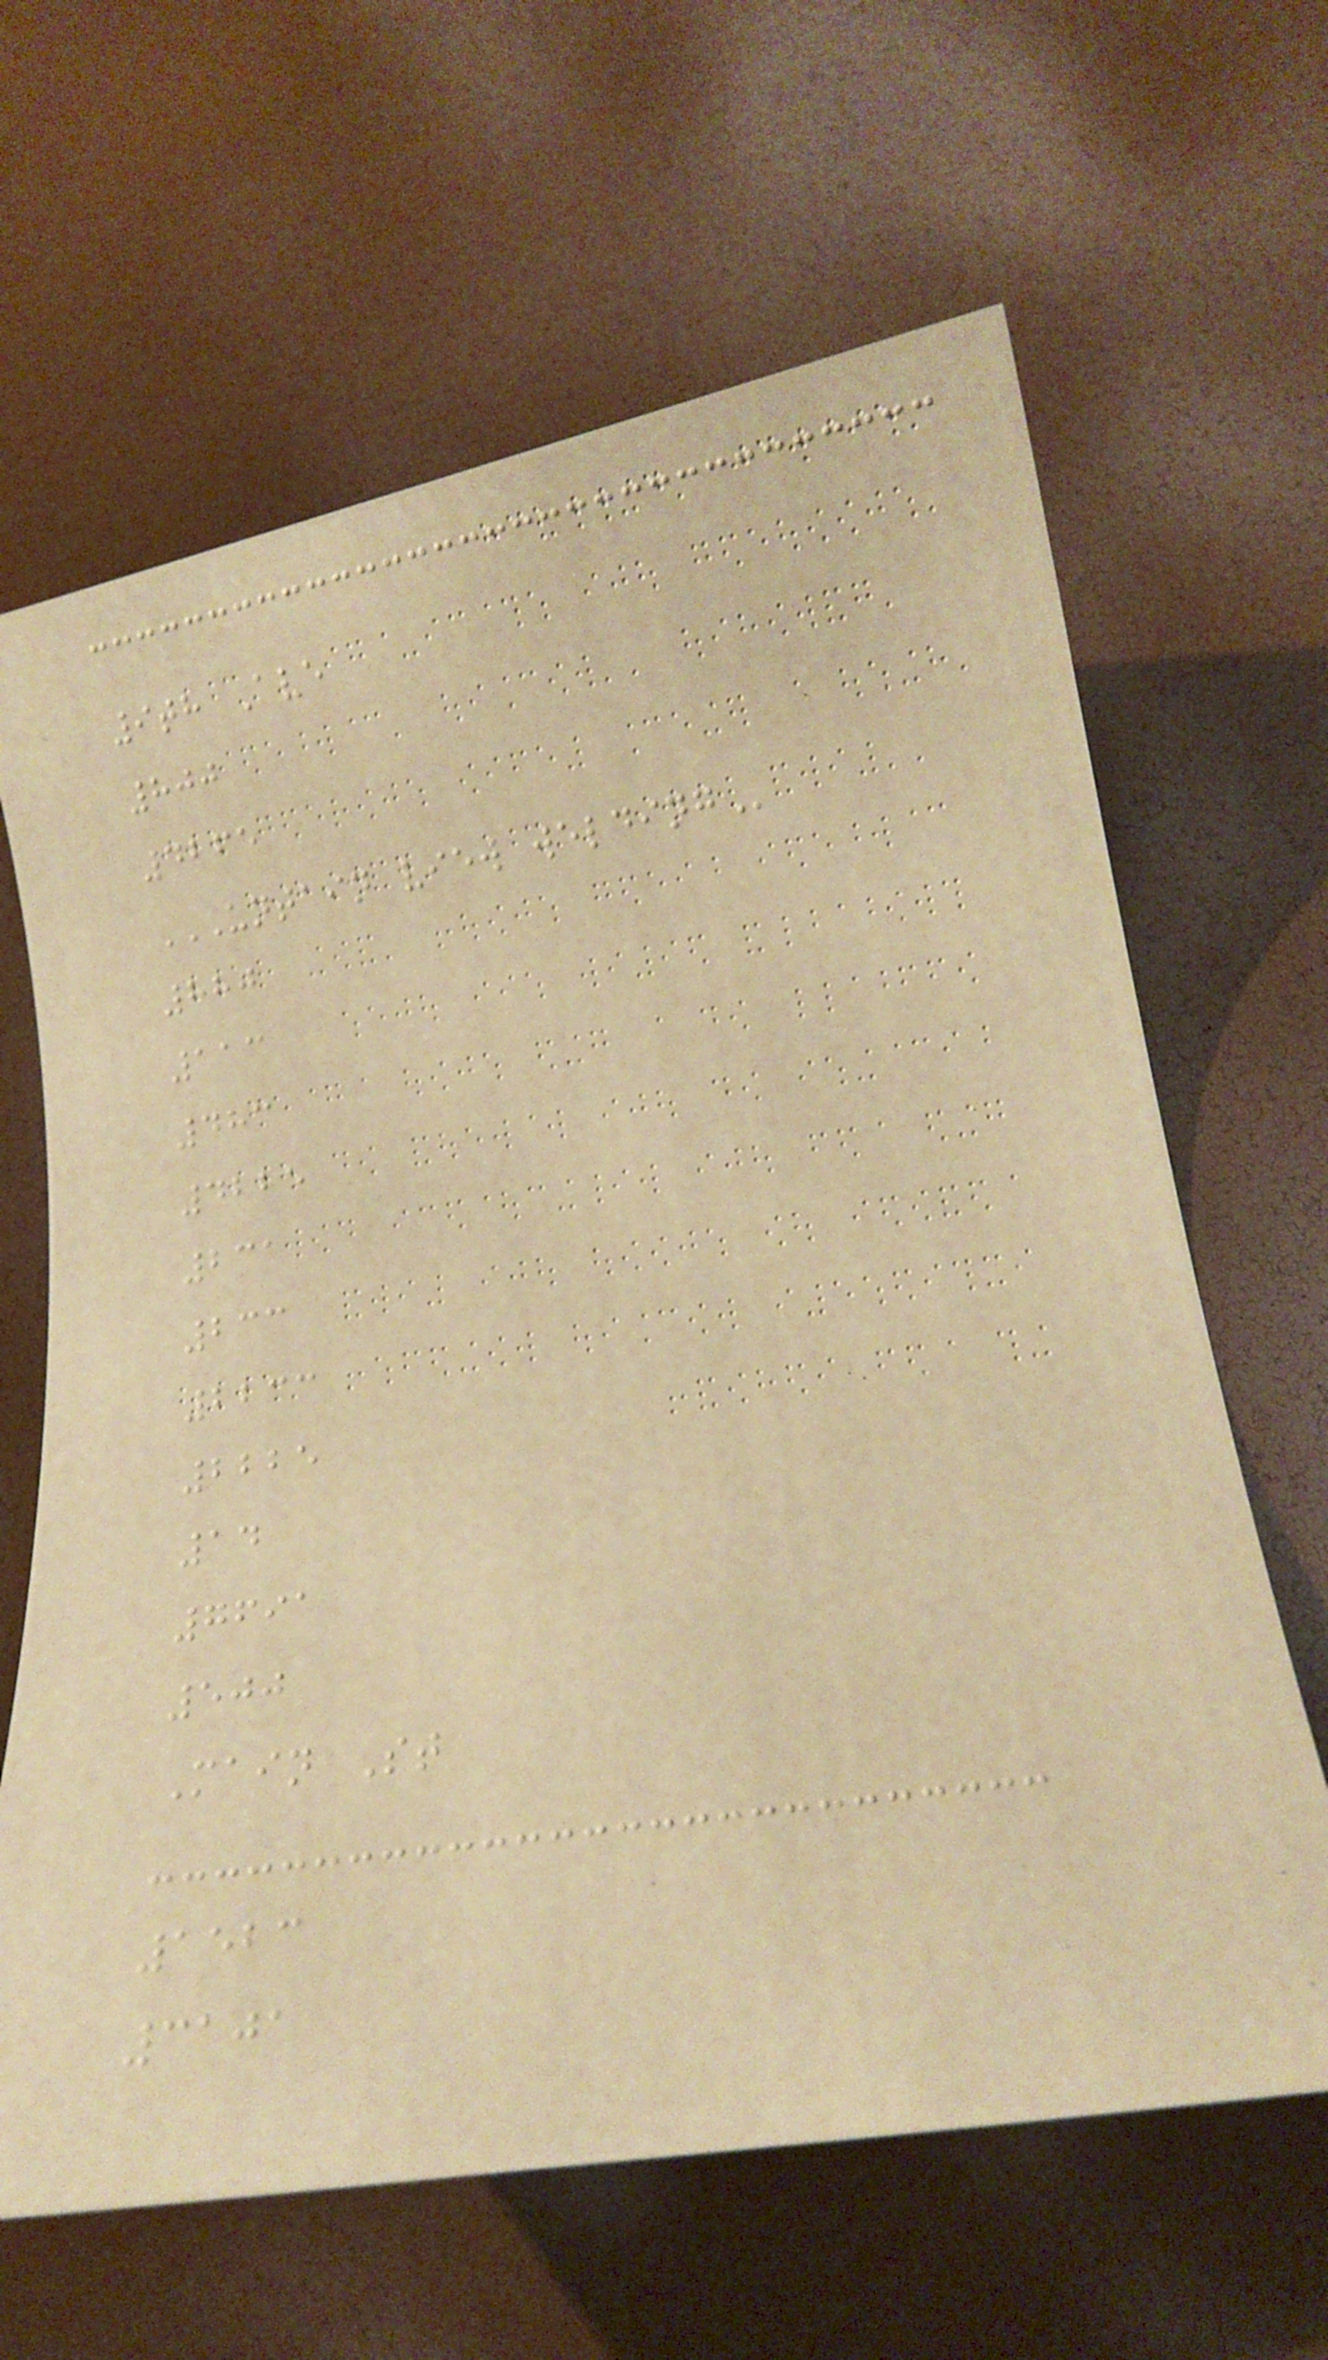9th Ave
800
4265
UNTAIN VIEW WELDING
880
113
483
4225
231
233
2233
2225
14
7691
500
Main St
1523
3101
